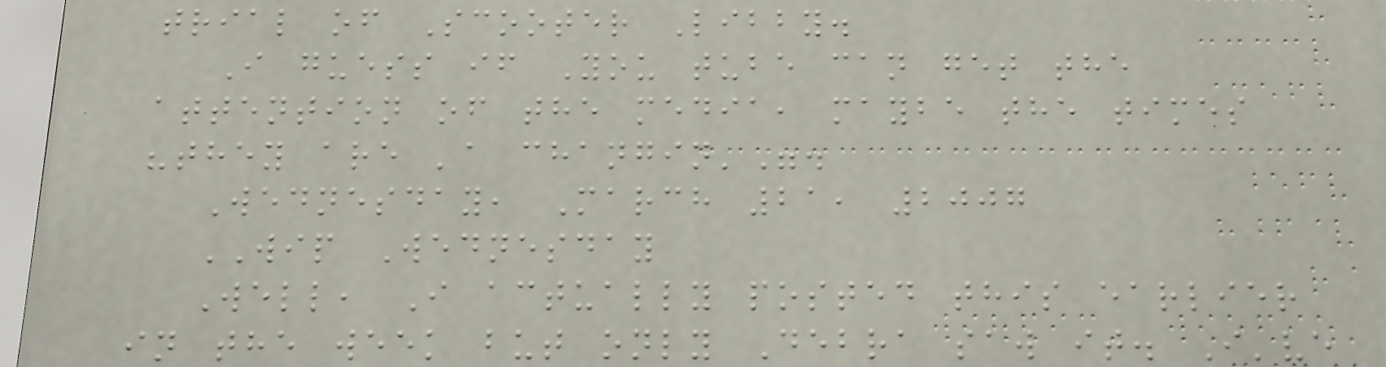trial of Scooter Libby.
I guess if You tube can get the
attention of the media, maybe the times
"they are 'a changin'".
Wednesday, March 21, 2007
WIP Wednesday
Well, I actually posted this earlier
in the week but only Debra saw it. I've
